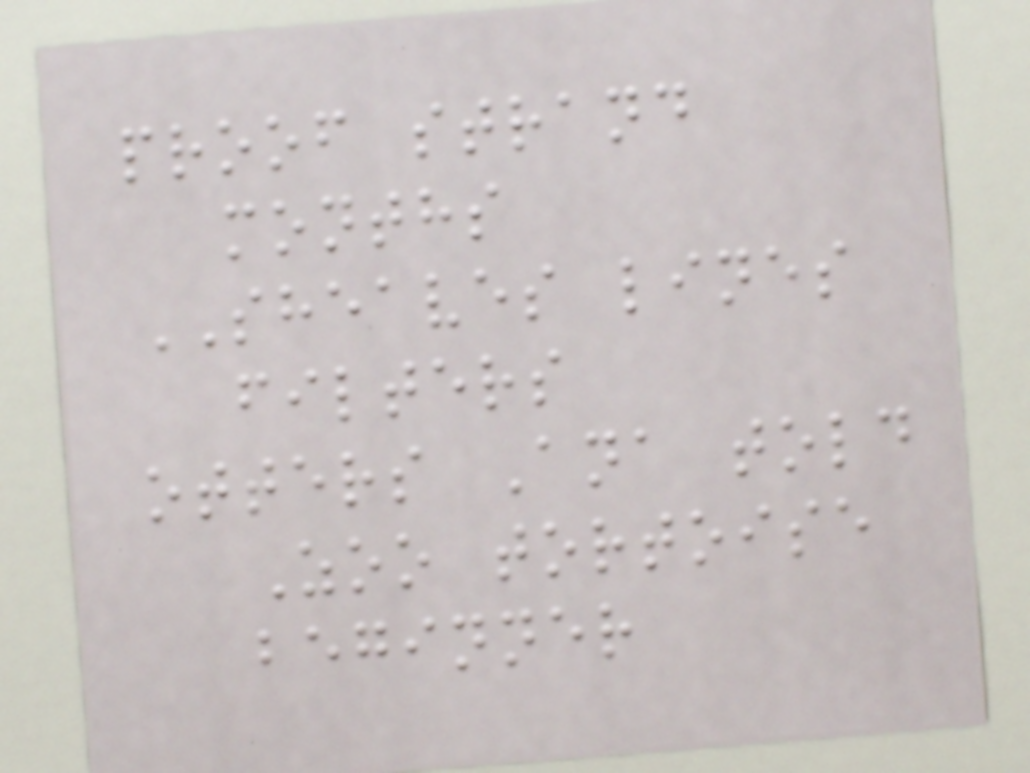proof strand
months
SHEAVES lines
filters
otters Ana told
Zoo tortoise
beginner
